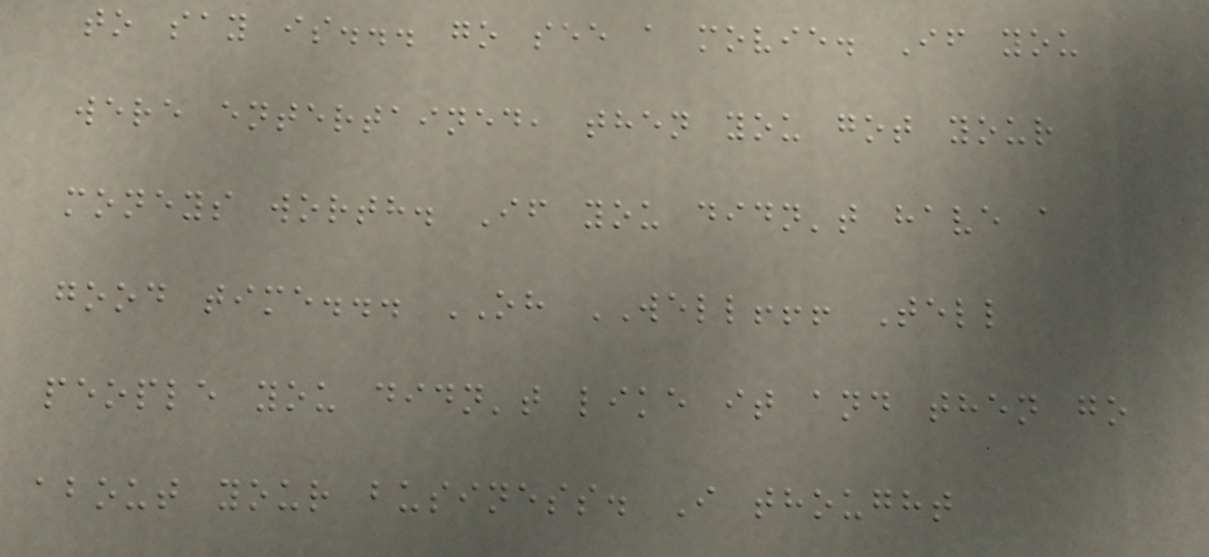to say is... go see a movie. If you
were entertained, then you got your
moneys worth. If you didn't have a
good time... OH WELL!!! Tell
people you didn't like it and then go
about your business. I thought
